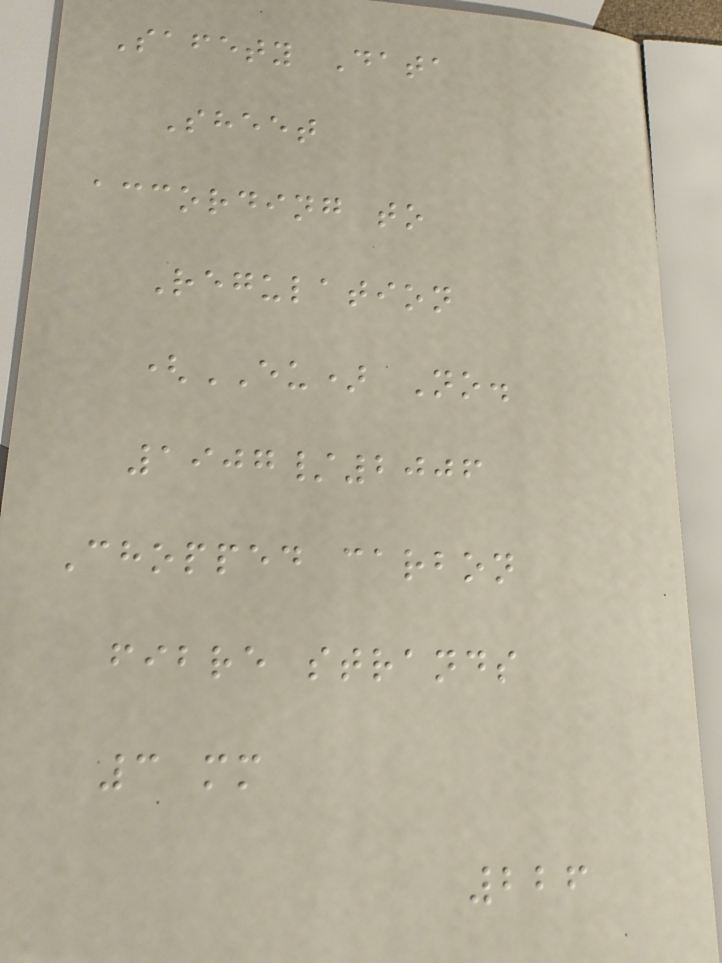Safety Data
Sheet
according to
Regulation
(EU) No.
1907/2006
Chopped carbon
fibre strands
3 mm
226
